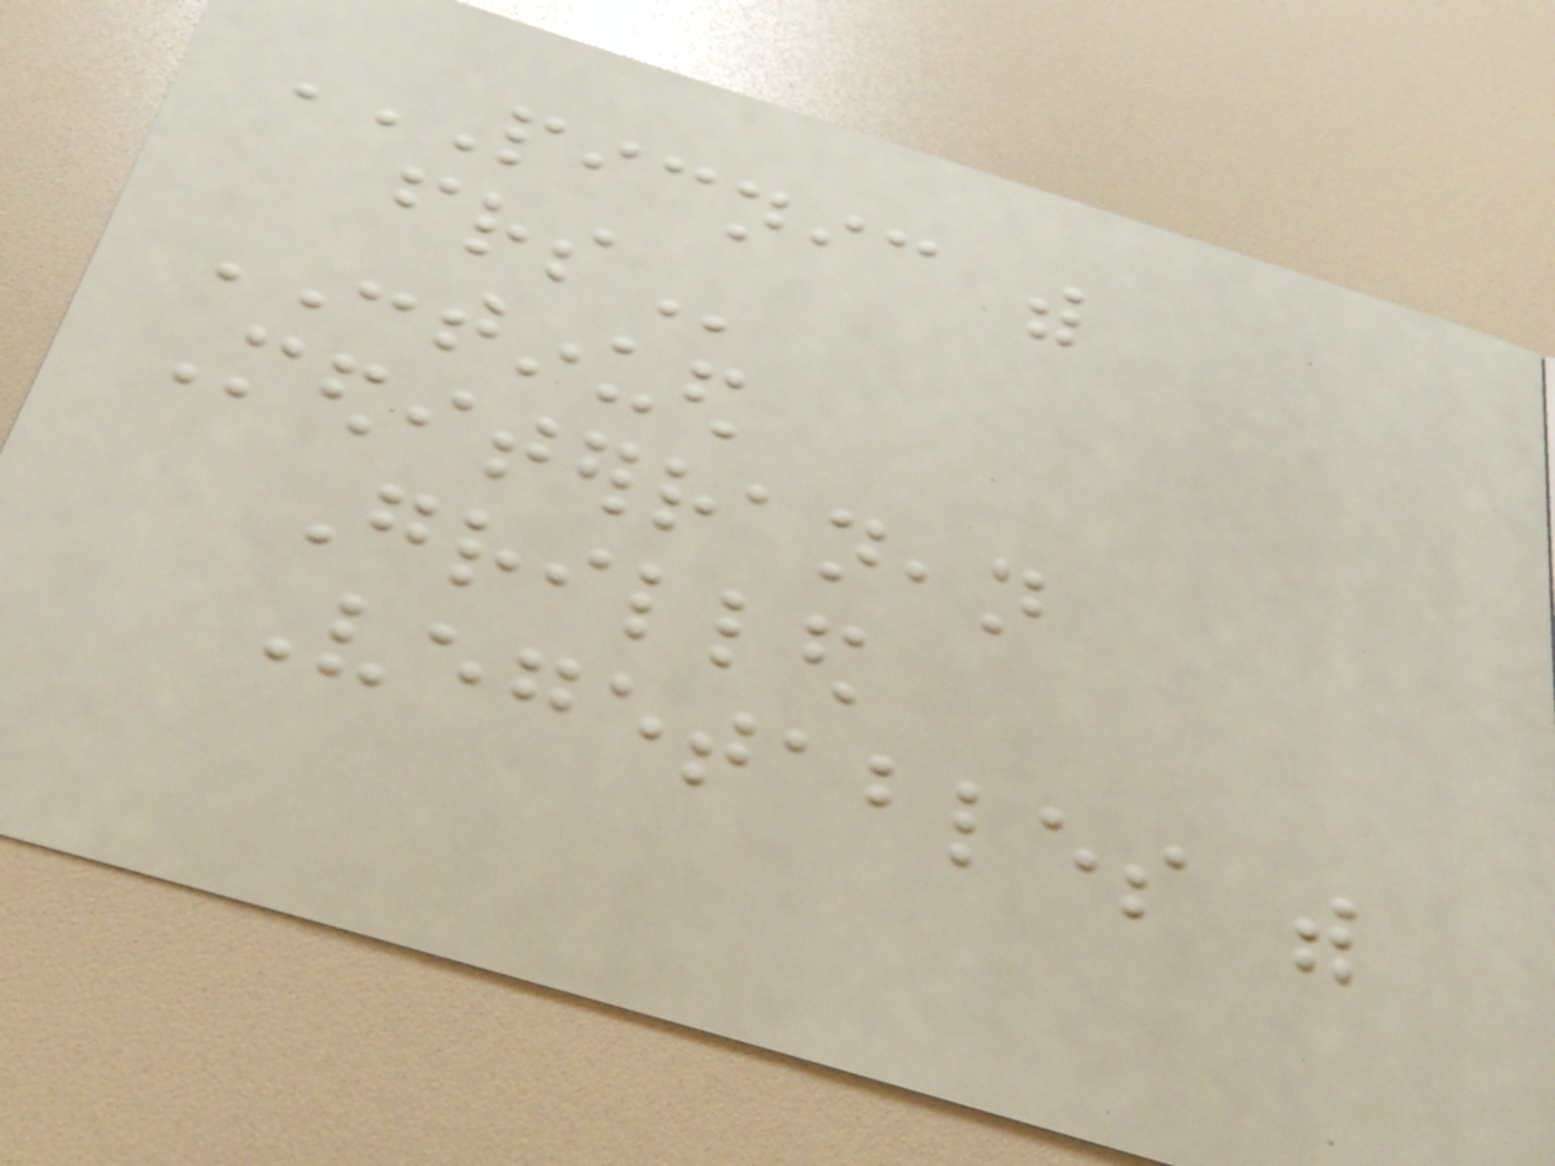PICNIC WITH
FRIENDS
CONTINUED
Mediterranean
Grilled
Vegetables with
